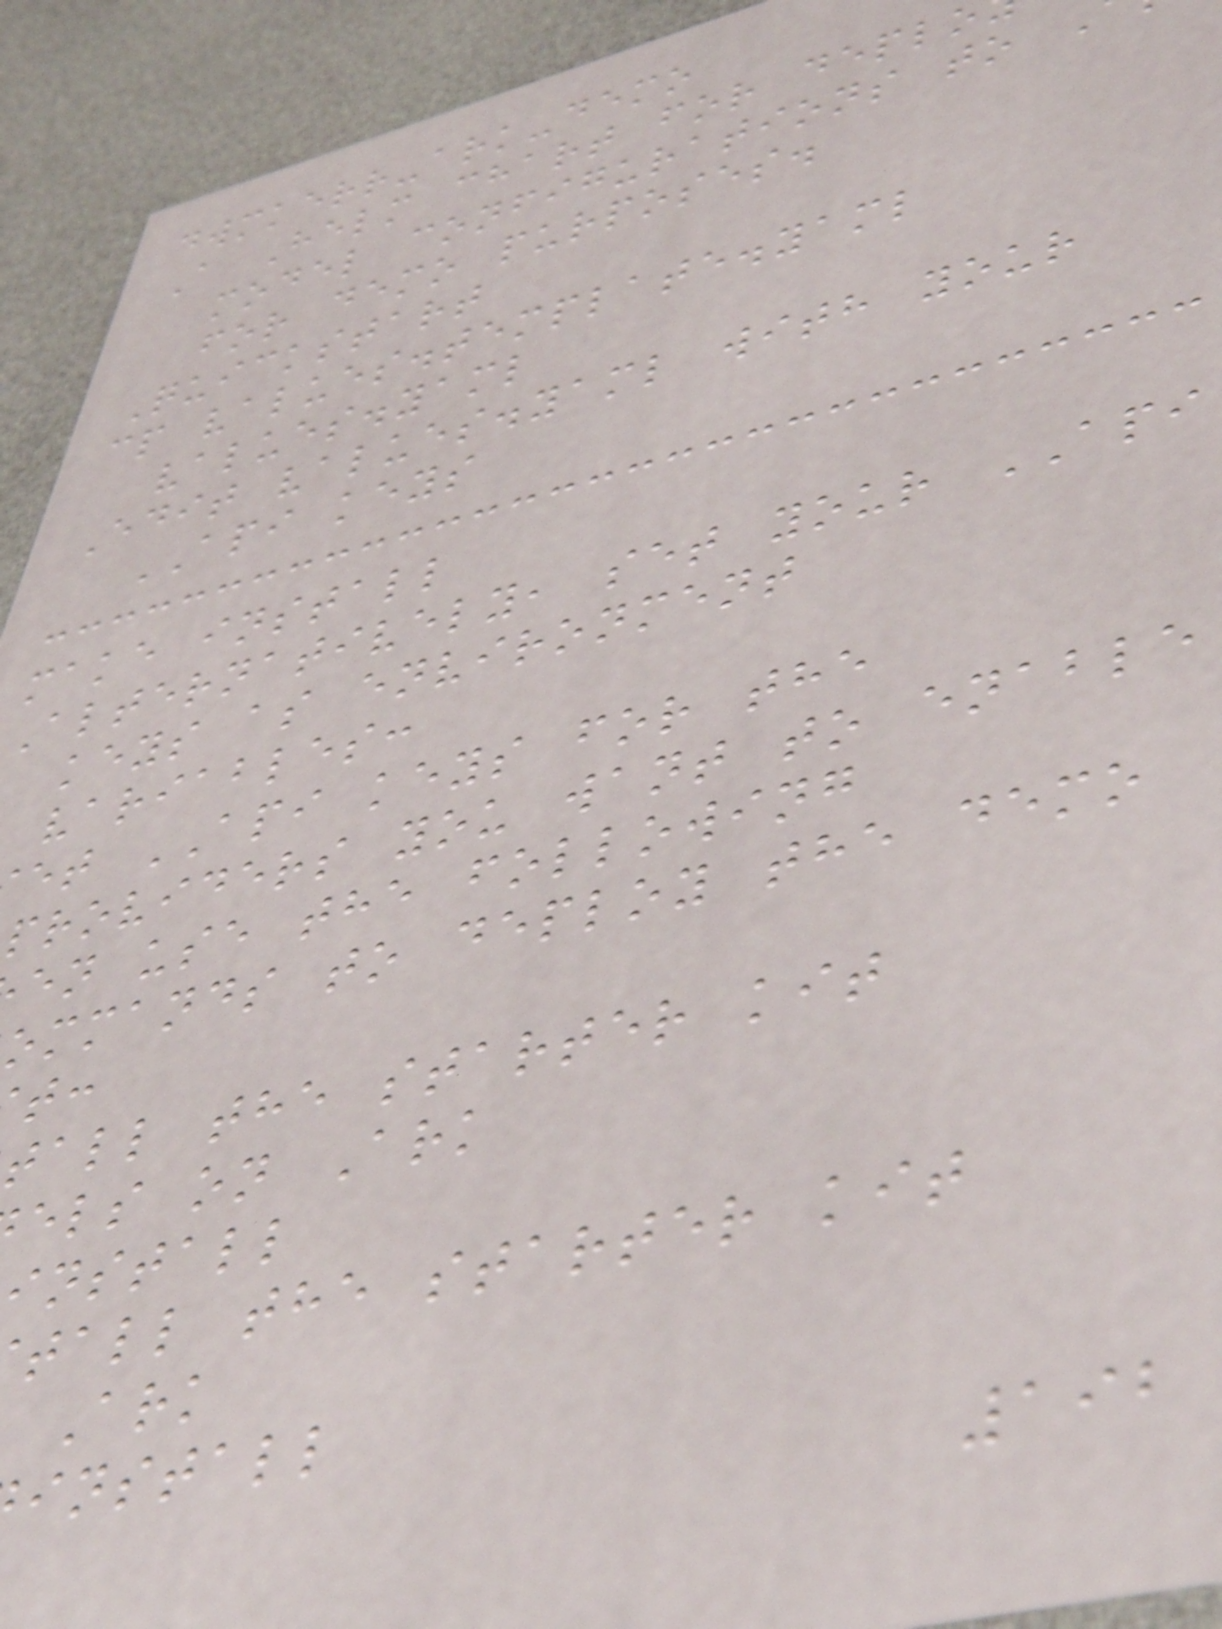dwmkerr-ark-demo
A Helm chart for deplo
model configurations to
for demo purposes.
Quickstart
cp values.template.yaml
values.yaml
Edit values.yaml with your
API keys
make install
Alternatively, set your API
keys as environment
variables:
et API keys for the
providers you want to enable
en use the following
ommands to deploy the demo
tall the starter kit
els on Ark
install
tall the starter kit
Ark
install
192
